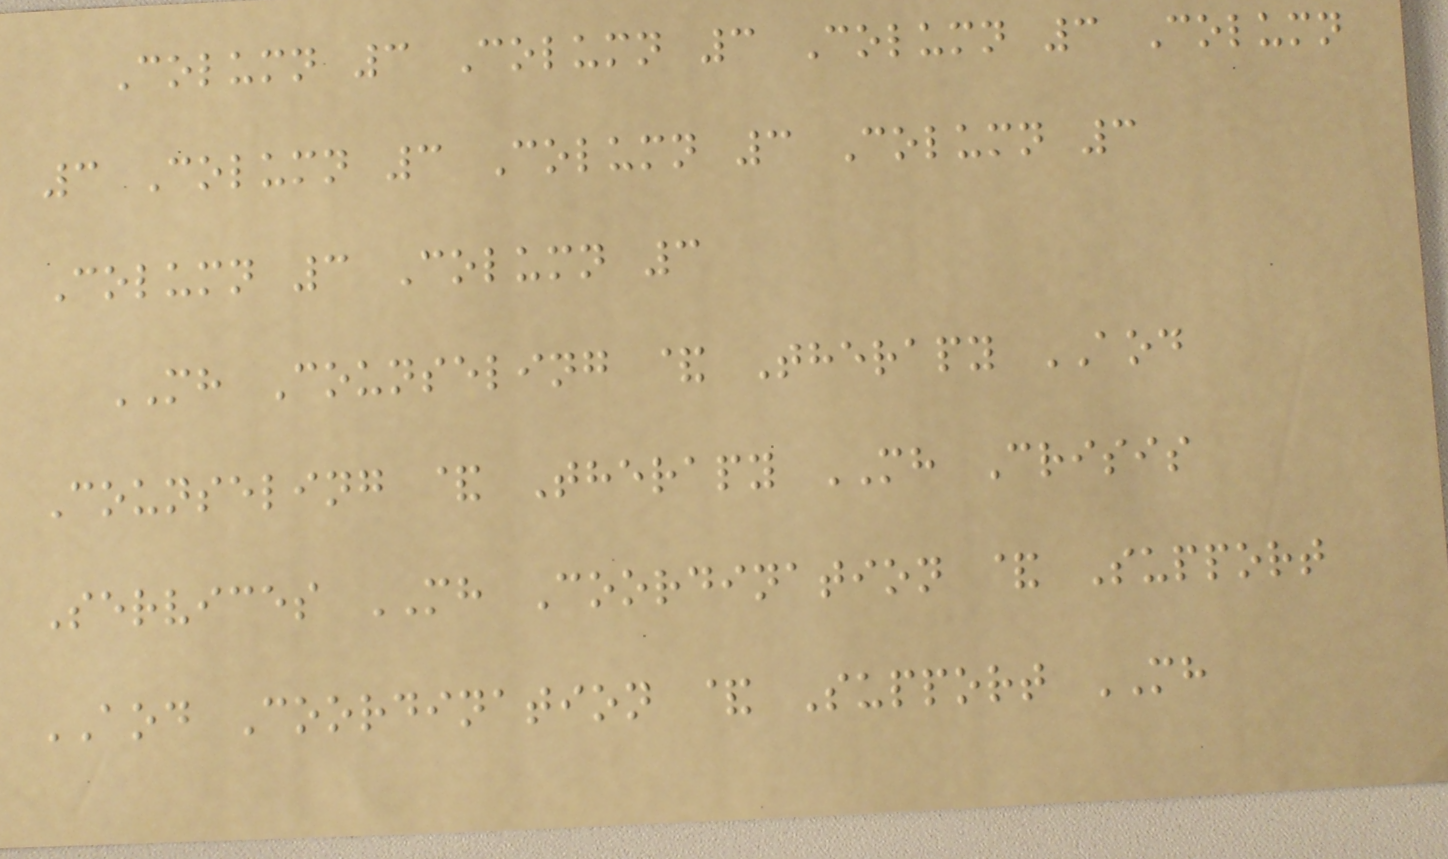Column 3 Column 3 Column 3 Column
3 Column 3 Column 3 Column 3
Column 3 Column 3
MH Counseling & Therapy AOD
Counseling & Therapy MH Crisis
Services MH Coordination & Support
AOD Coordination & Support MH
